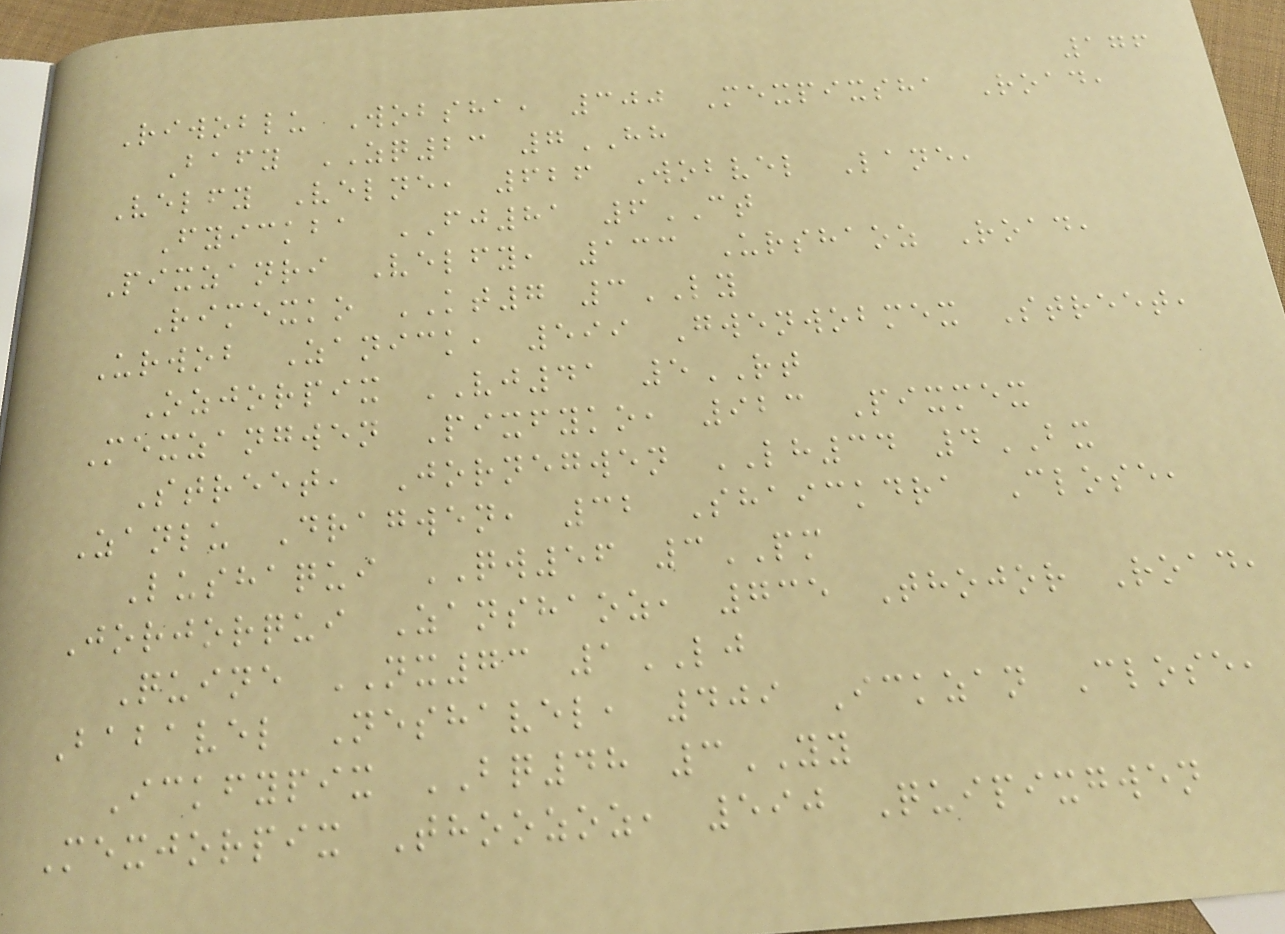176
Riwoblu Wobsha, 300 Mexpixsha Road,
Bafy ZQ23 7HH
Velfy Velne, 626 Wobvel Lane,
Fyickba FJ81 6CT
Pixzanri Velfy, 133 Urshaoz Road,
Rimexko KT7 3LY
Urwob Zanick, 599 Gwenwobmex Street,
Ozjorpix VJ41 5RT
Mexzangwen Pixfyko, 923 Pixmex
Street, Jornegwen LH34 4BX
Zanlu Dragwen, 32 Shaickdra Close,
Lushaqui QW56 3PM
Jorjorqui Zanshaoz, 735 Thojor Road,
Quine NX73 1LJ
Babavel Neshavel, 409 Ickzan Close,
Ickfypix BQ48 3YY
Mexjorpix Thoozoz, 590 Quipixgwen
